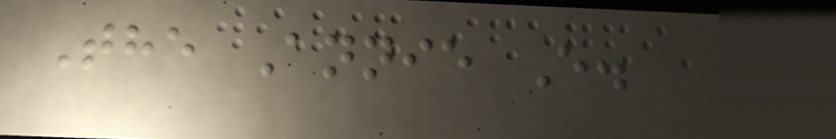The Annie E.
